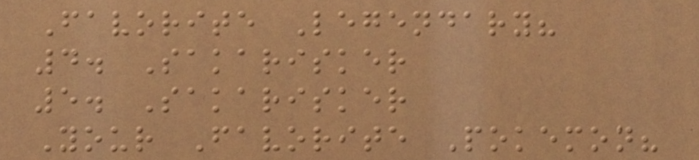Favorite Legendary?
4. Sakarisker
5. Sakarisker
Your Favorite Pokemon?
